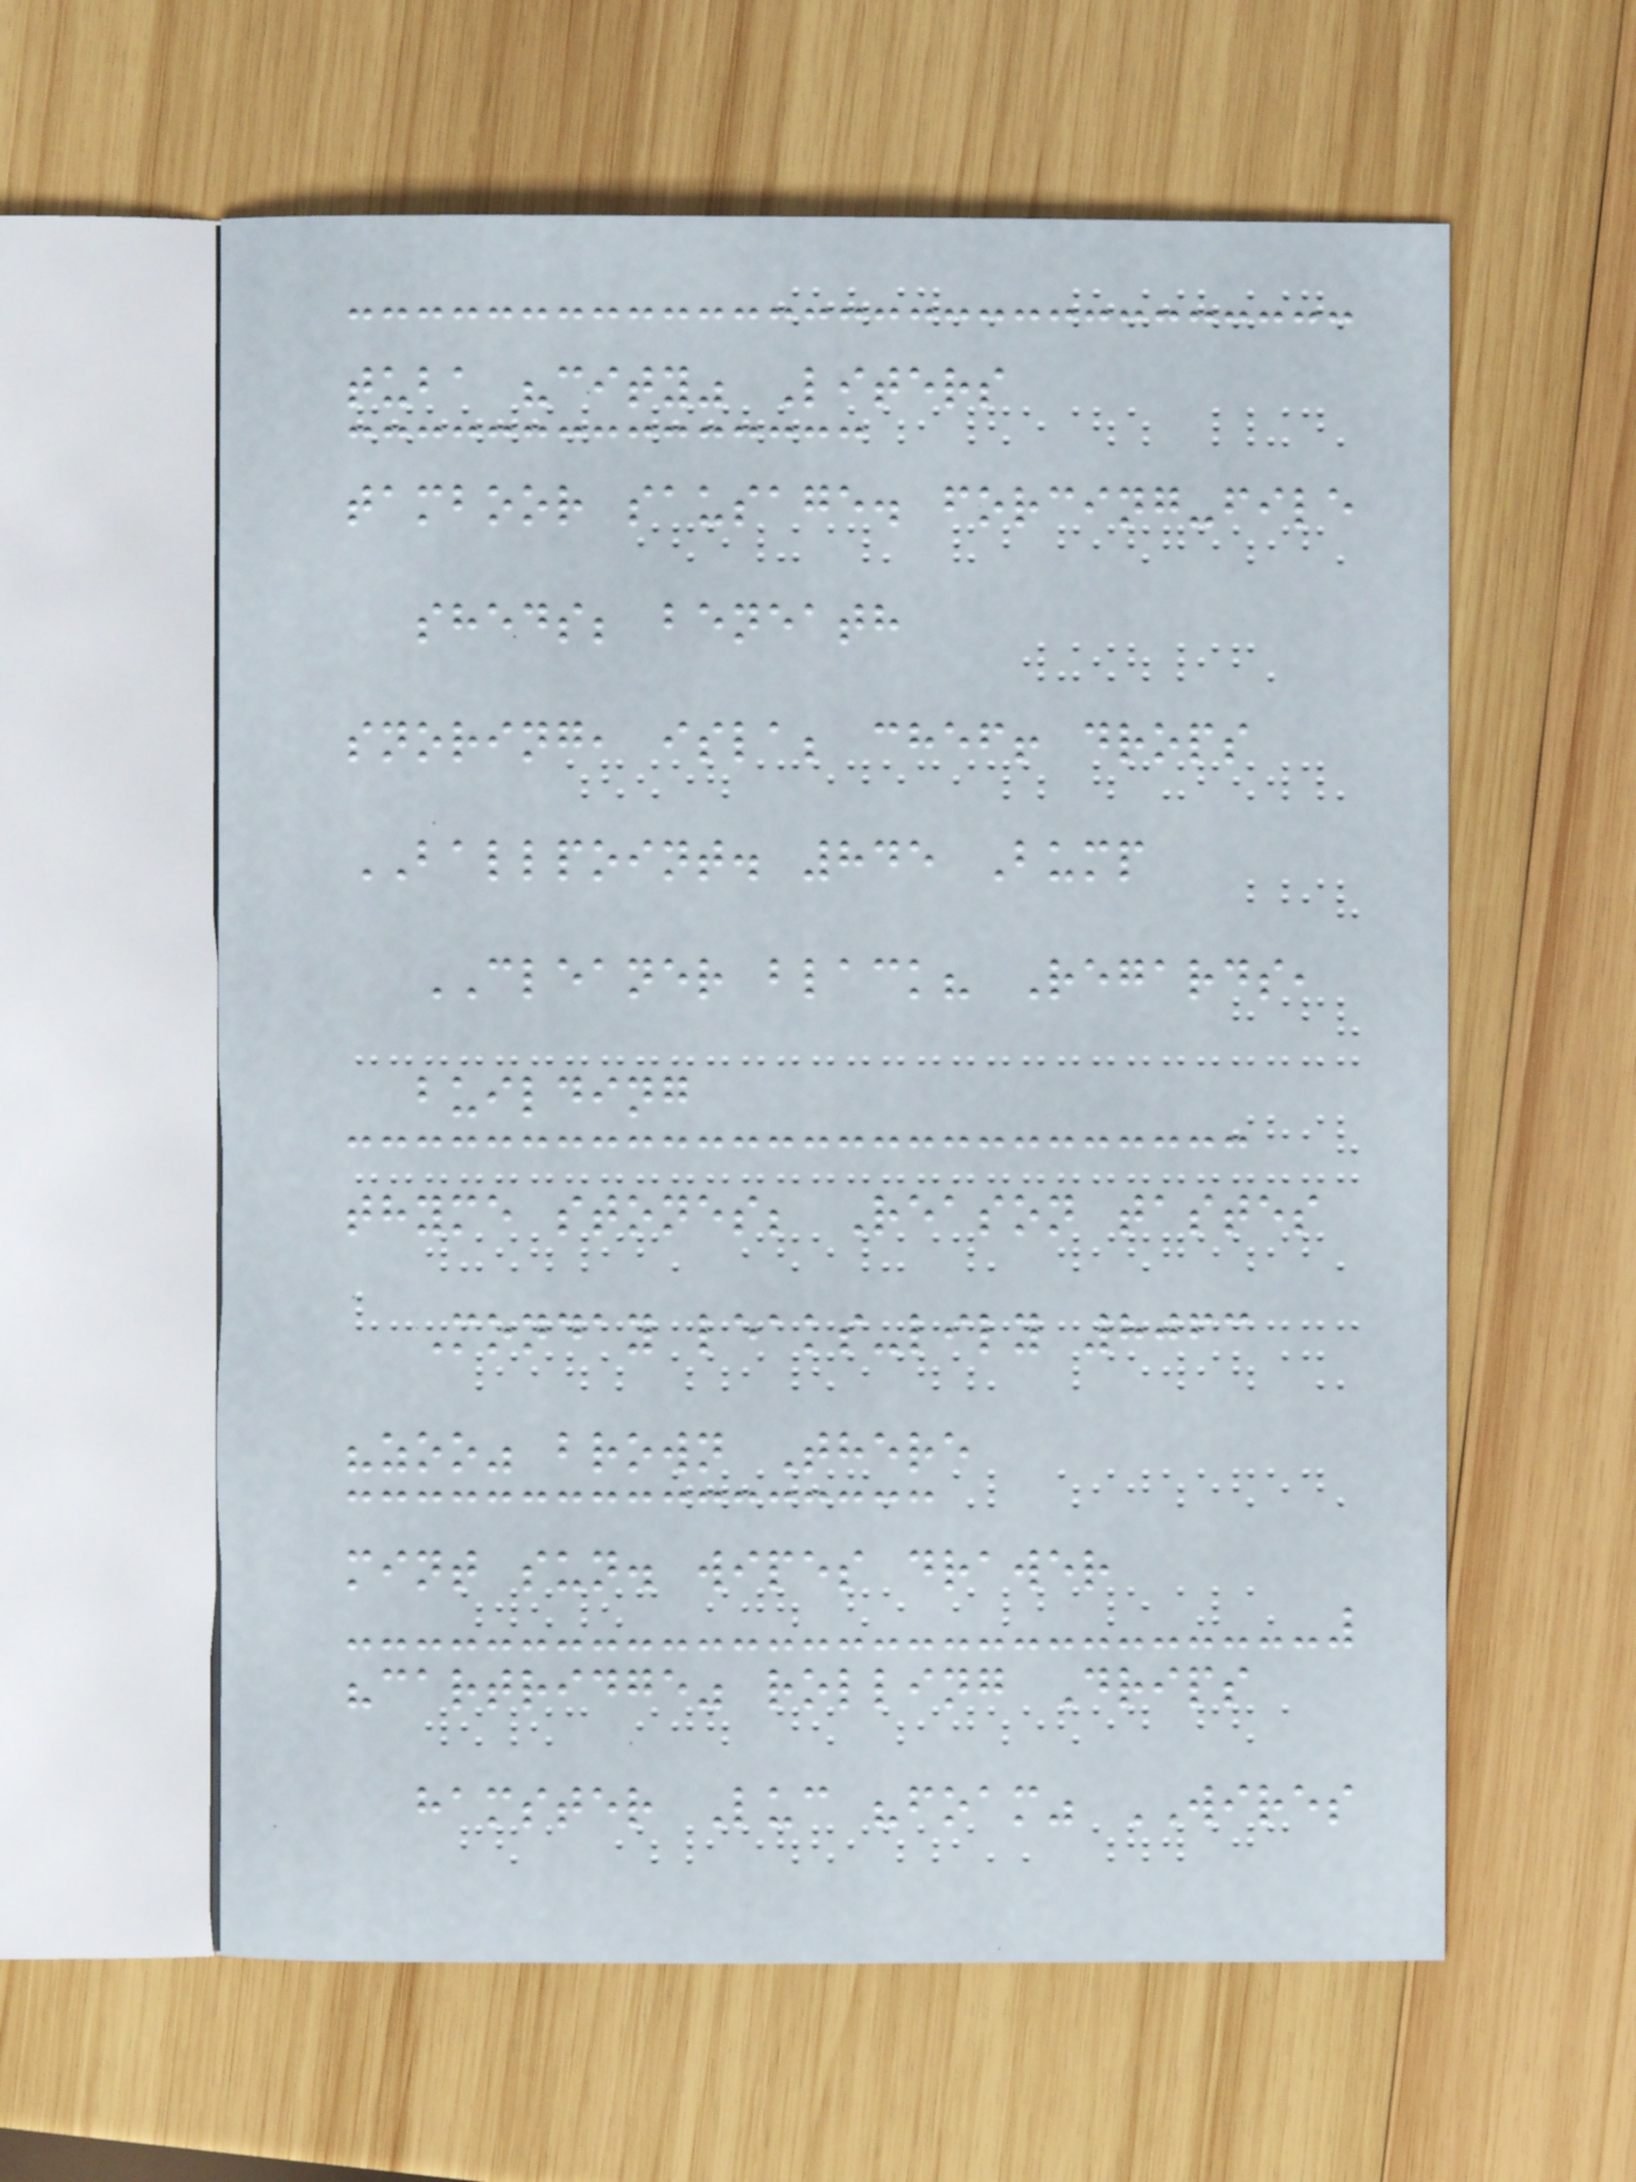tuba "city" Liters
tamboor sausage. forcing-file
sheds; beneath
snoring, isla; chef! drops
BALLPOINT. 845 Bump
CLEANER black? Regards,
building
thyme stones; Reason tastes
Monday leaks-lily 8063
"zoo" brown There
mint sun. wipes drawer
"cartridge" rolling Drips
hamster Luc "foam" WIRES
